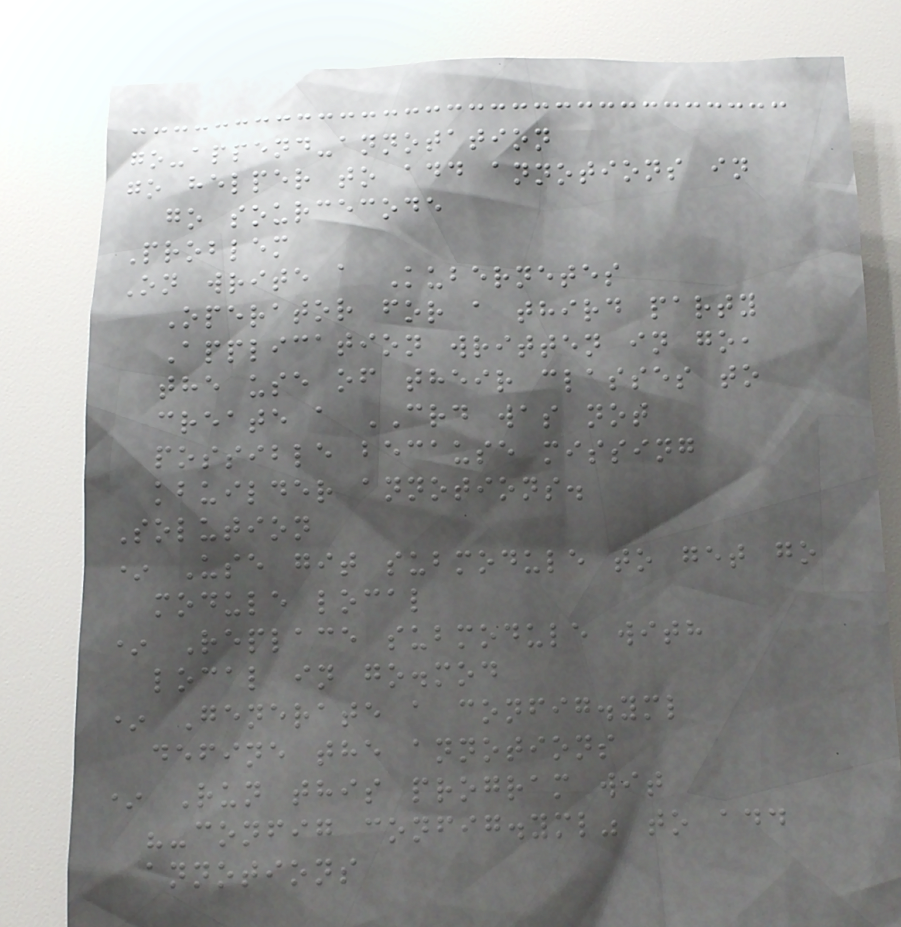go-append-annotation
go helper to add annotions in
go sourcecode
Problem
On write a Kubernetes
Operator for a third party
Application written in go,
the use of their classes to
create a CRD was not
possible because missing
kbuilder annotions.
Solution
* Use git submodule to get go
module local
* Replace submodule with
local in go.mod
* Generate a config.yml
define the annotions
* Run this program wit
"-config config.yml" to add
annotions
